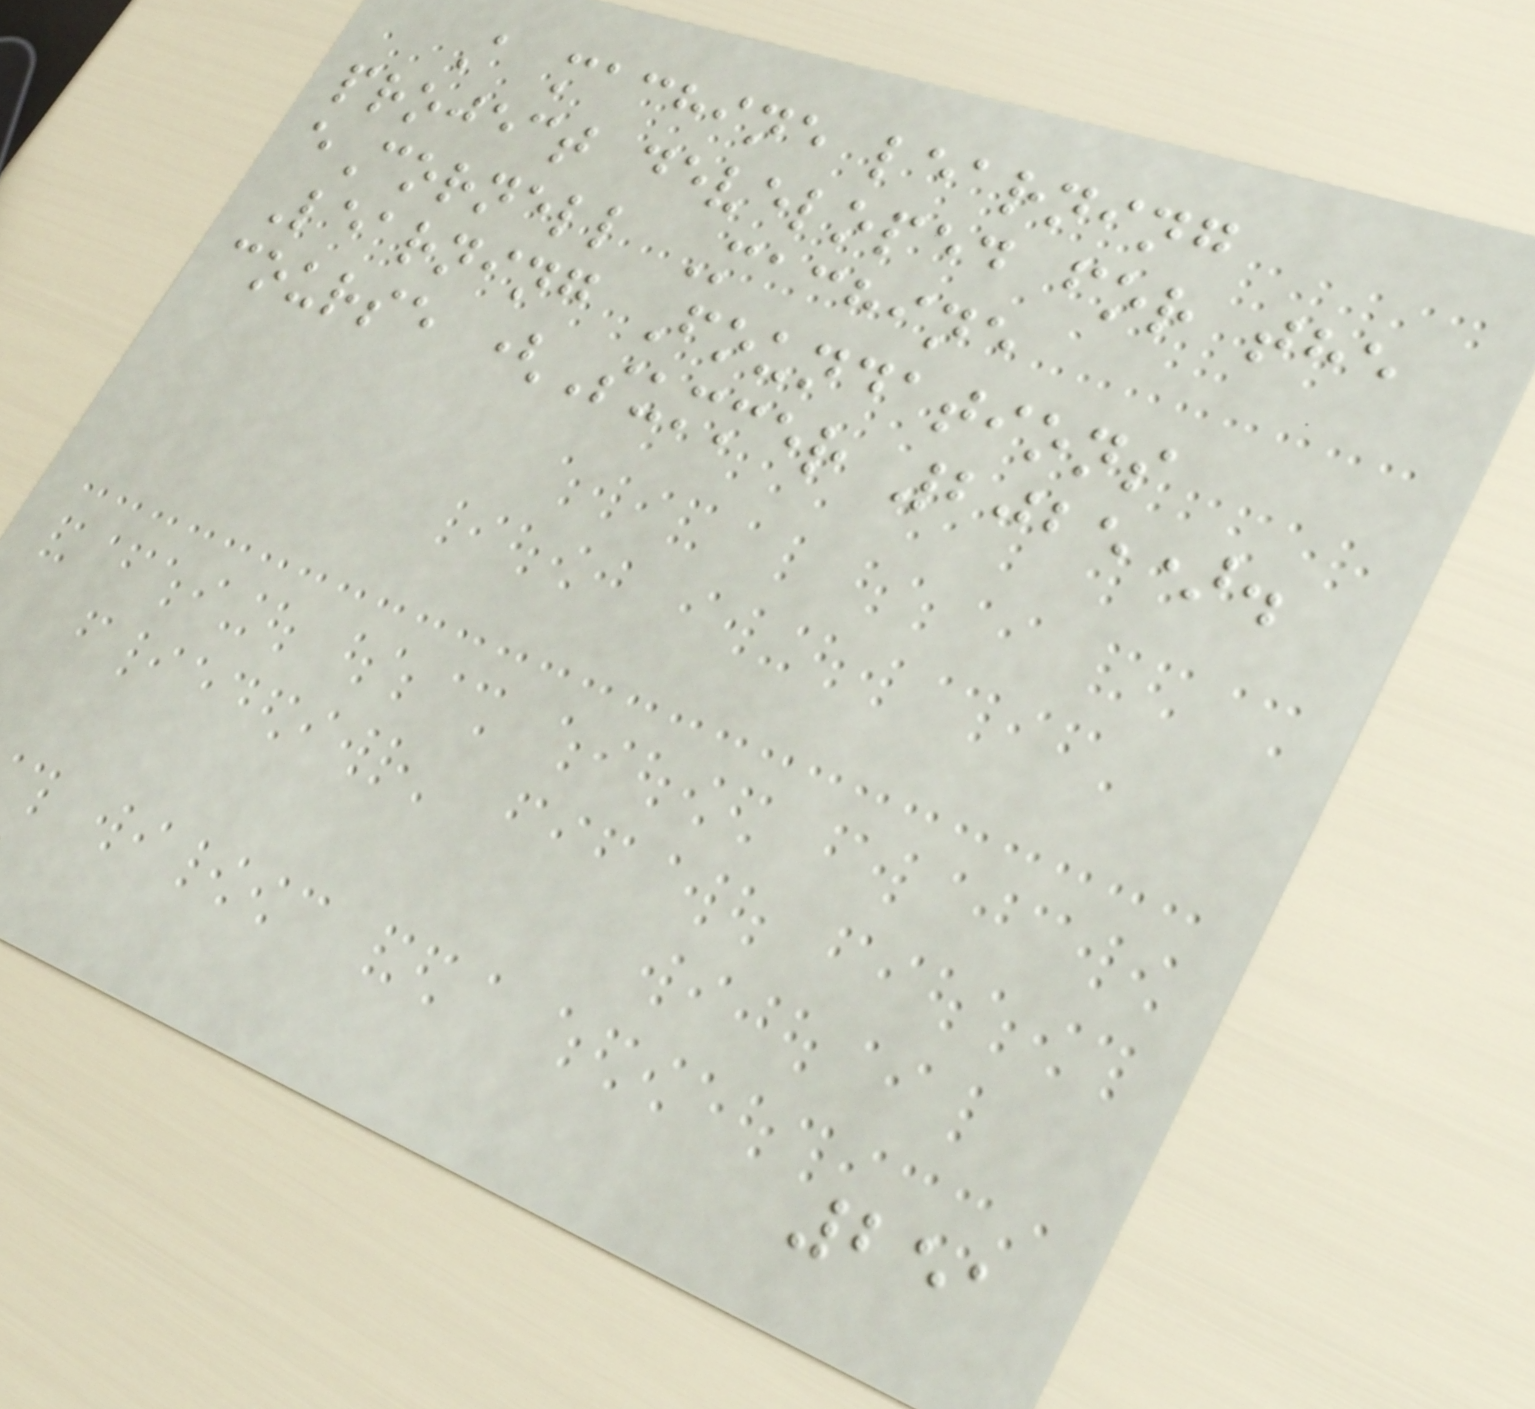A machine learning
project developed for the
eCornell Machine
Learning Foundations
course (Summer 2025).
251
